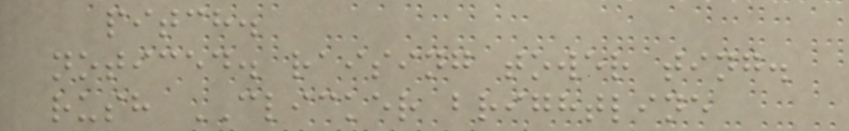pitch.
noticed. raising tower ting.
rush CLICKER brightline
